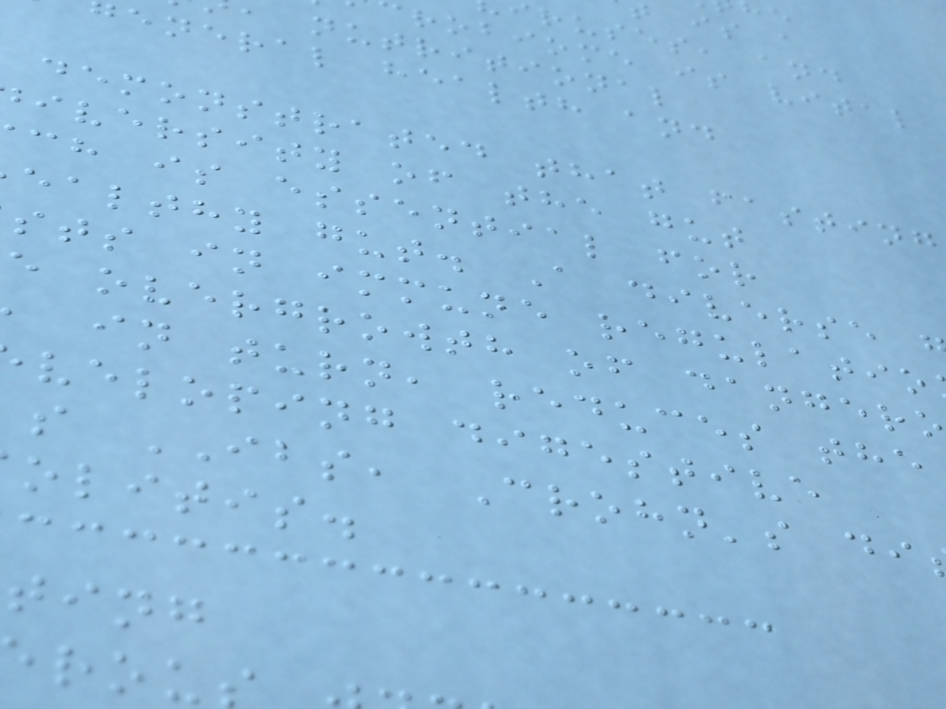ruses, and
robiome is vital
nutritional
eneral health and
demonstrated that fasting
iversity of the gut
ch is essential for
ealthy gut. A diverse
sts in immune regulatio
e overgrowth of danger
in turn, reduces the
veloping digestive
s IBS, Crohn's di
olitis.
